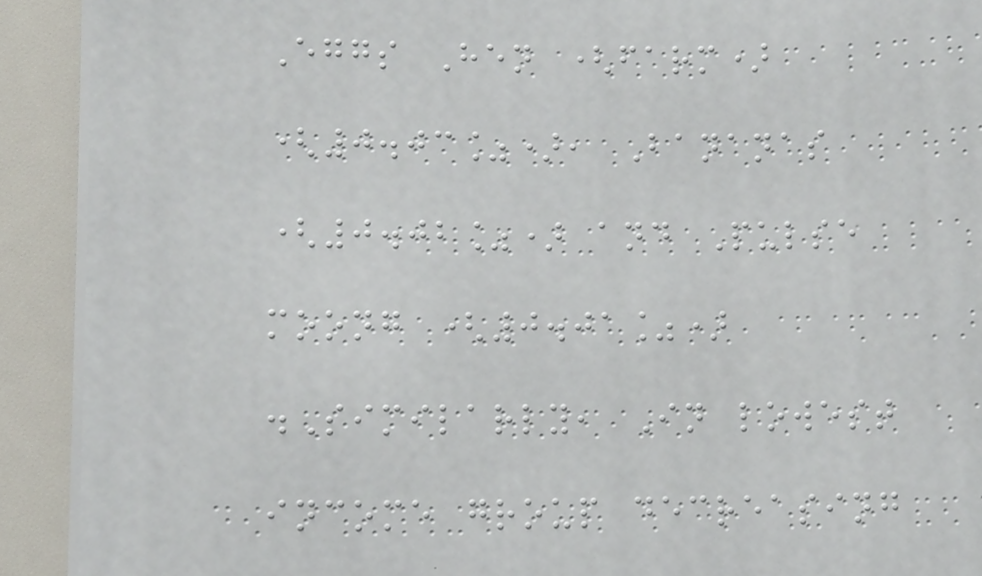Eggs Hen (farm)
(0.03%), Bananas
(0.02%) and Pulse
moong (0.01%)
.Similarly, In lowest
income group decreasing
